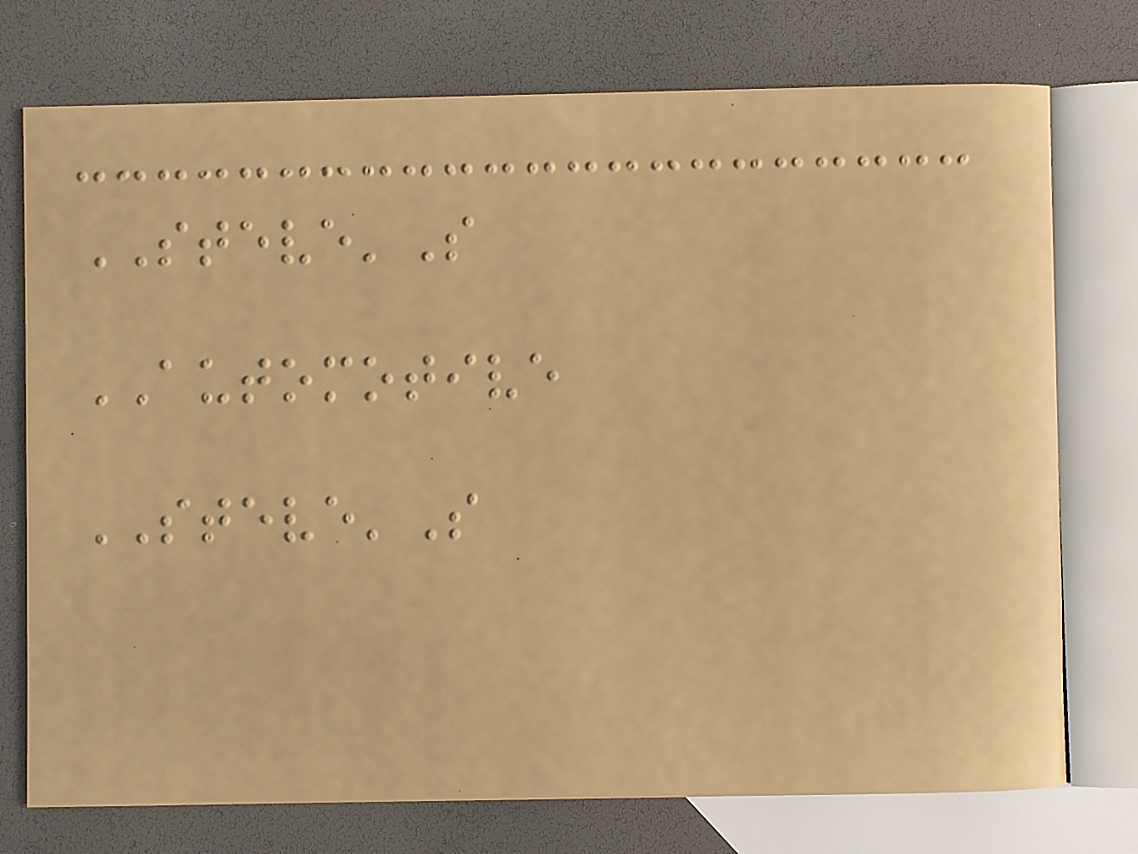STEVE'S
AUTOMOTIVE
STEVE'S
